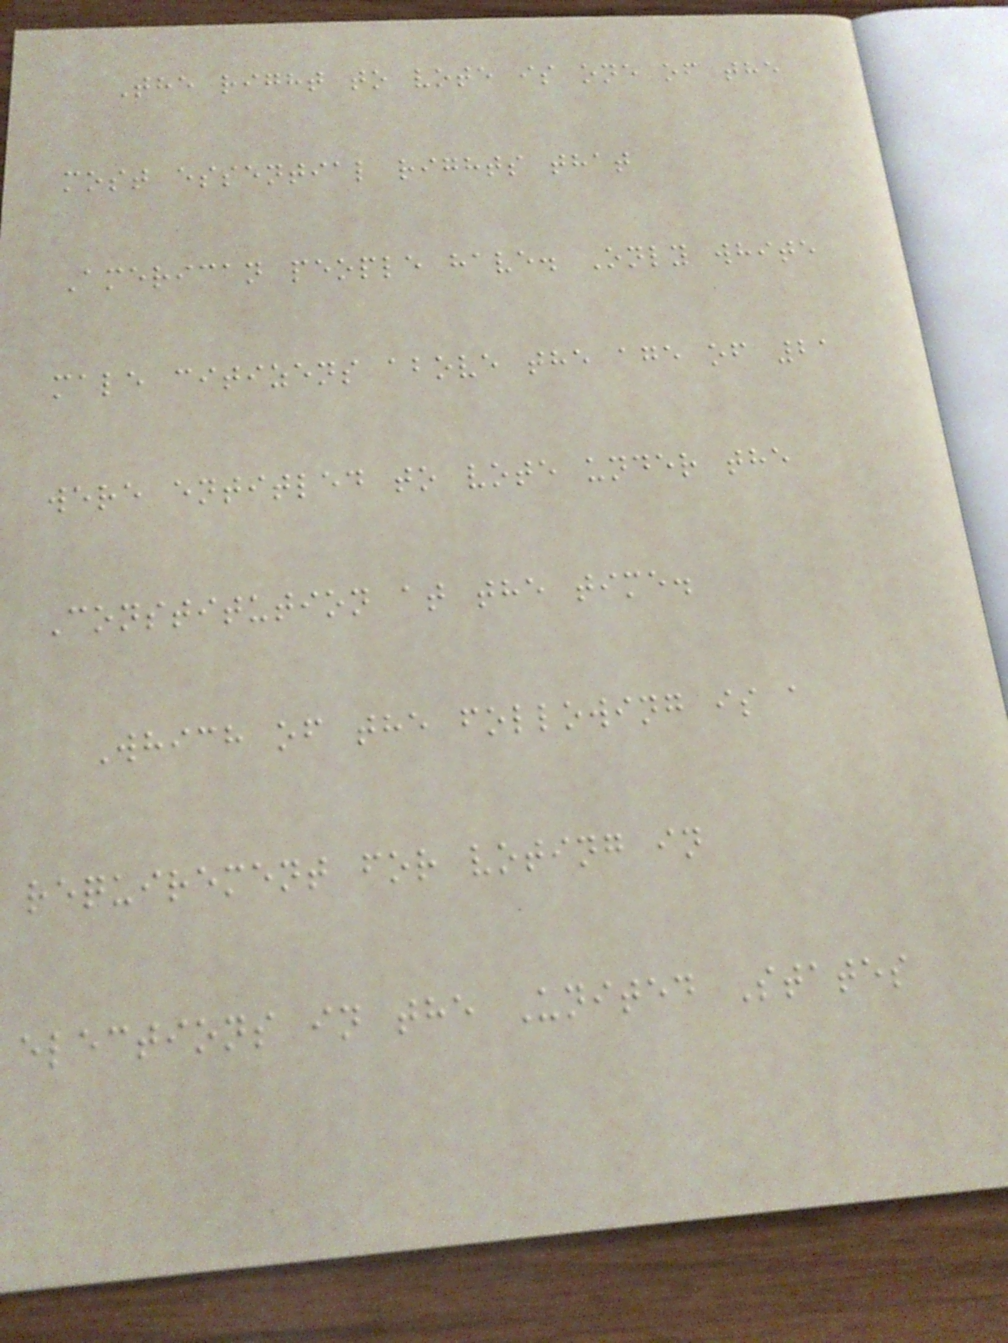The right to vote is one of the
most essential rights that
American people have. Only white
male citizens above the age of 21
were entitled to vote under the
Constitution at the time.
Which of the following is a
requirement for voting in
elections in the United States
